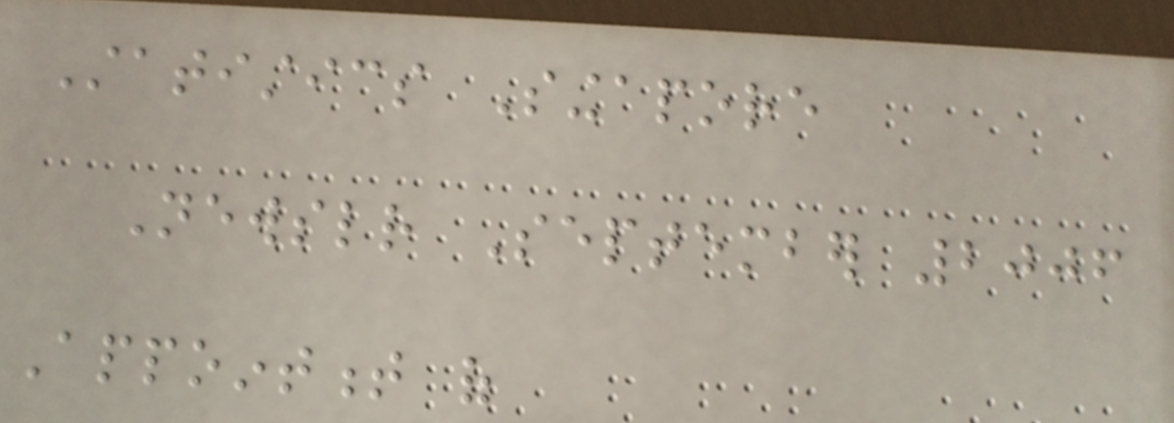Statistics Singapore
Newsletter September 2006
Appointment of
